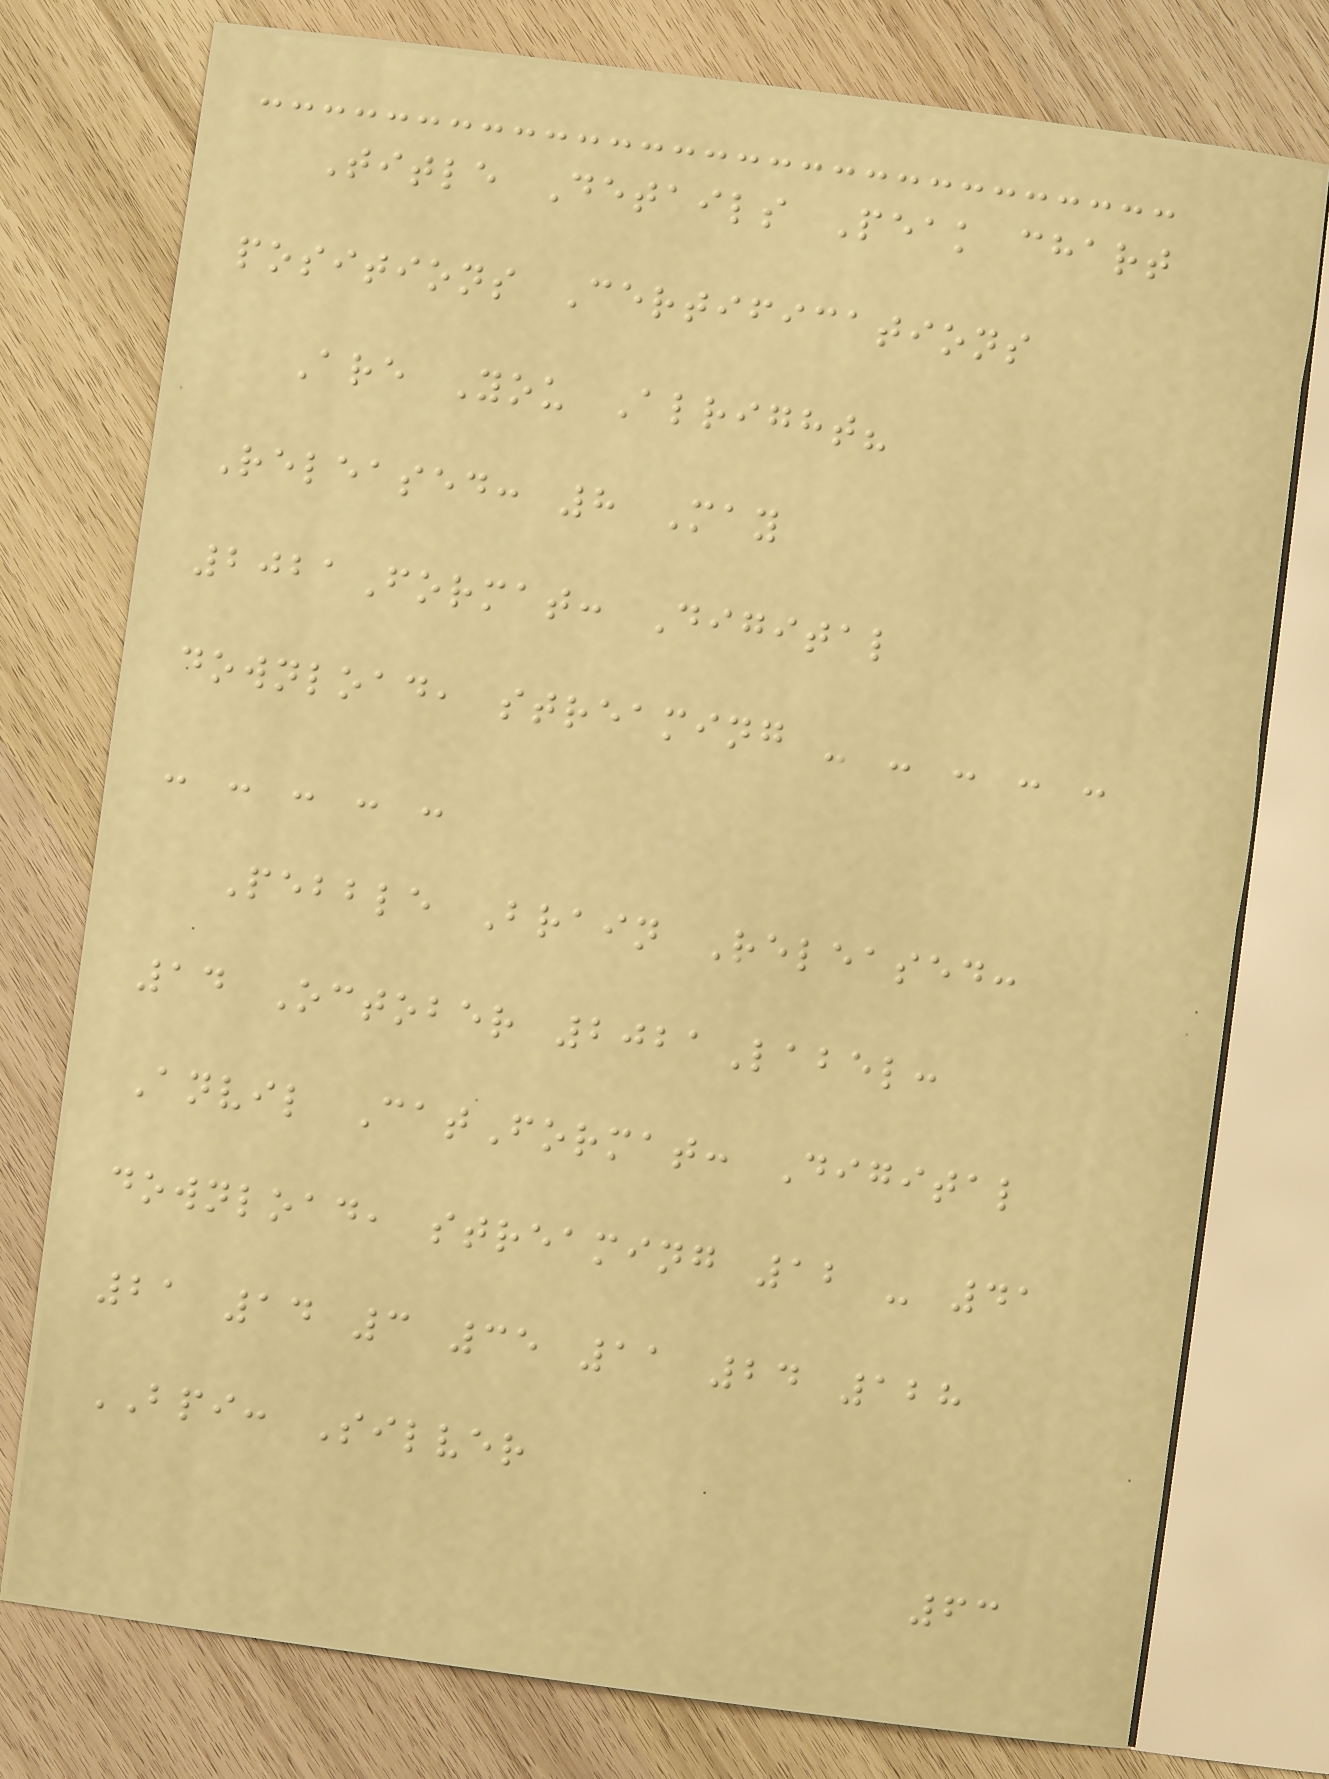Title Details Peak chart
positions Certifications
Are You Alright?
Released: 8 May
2021Format: Digital
download, streaming - - - - -
- - - - -
Pebble Brain Released:
14 October 2021Label:
Anvil CatFormat: Digital
download, streaming 12 - 41
21 14 3 35 11 24 128
BPI: Silver
63
